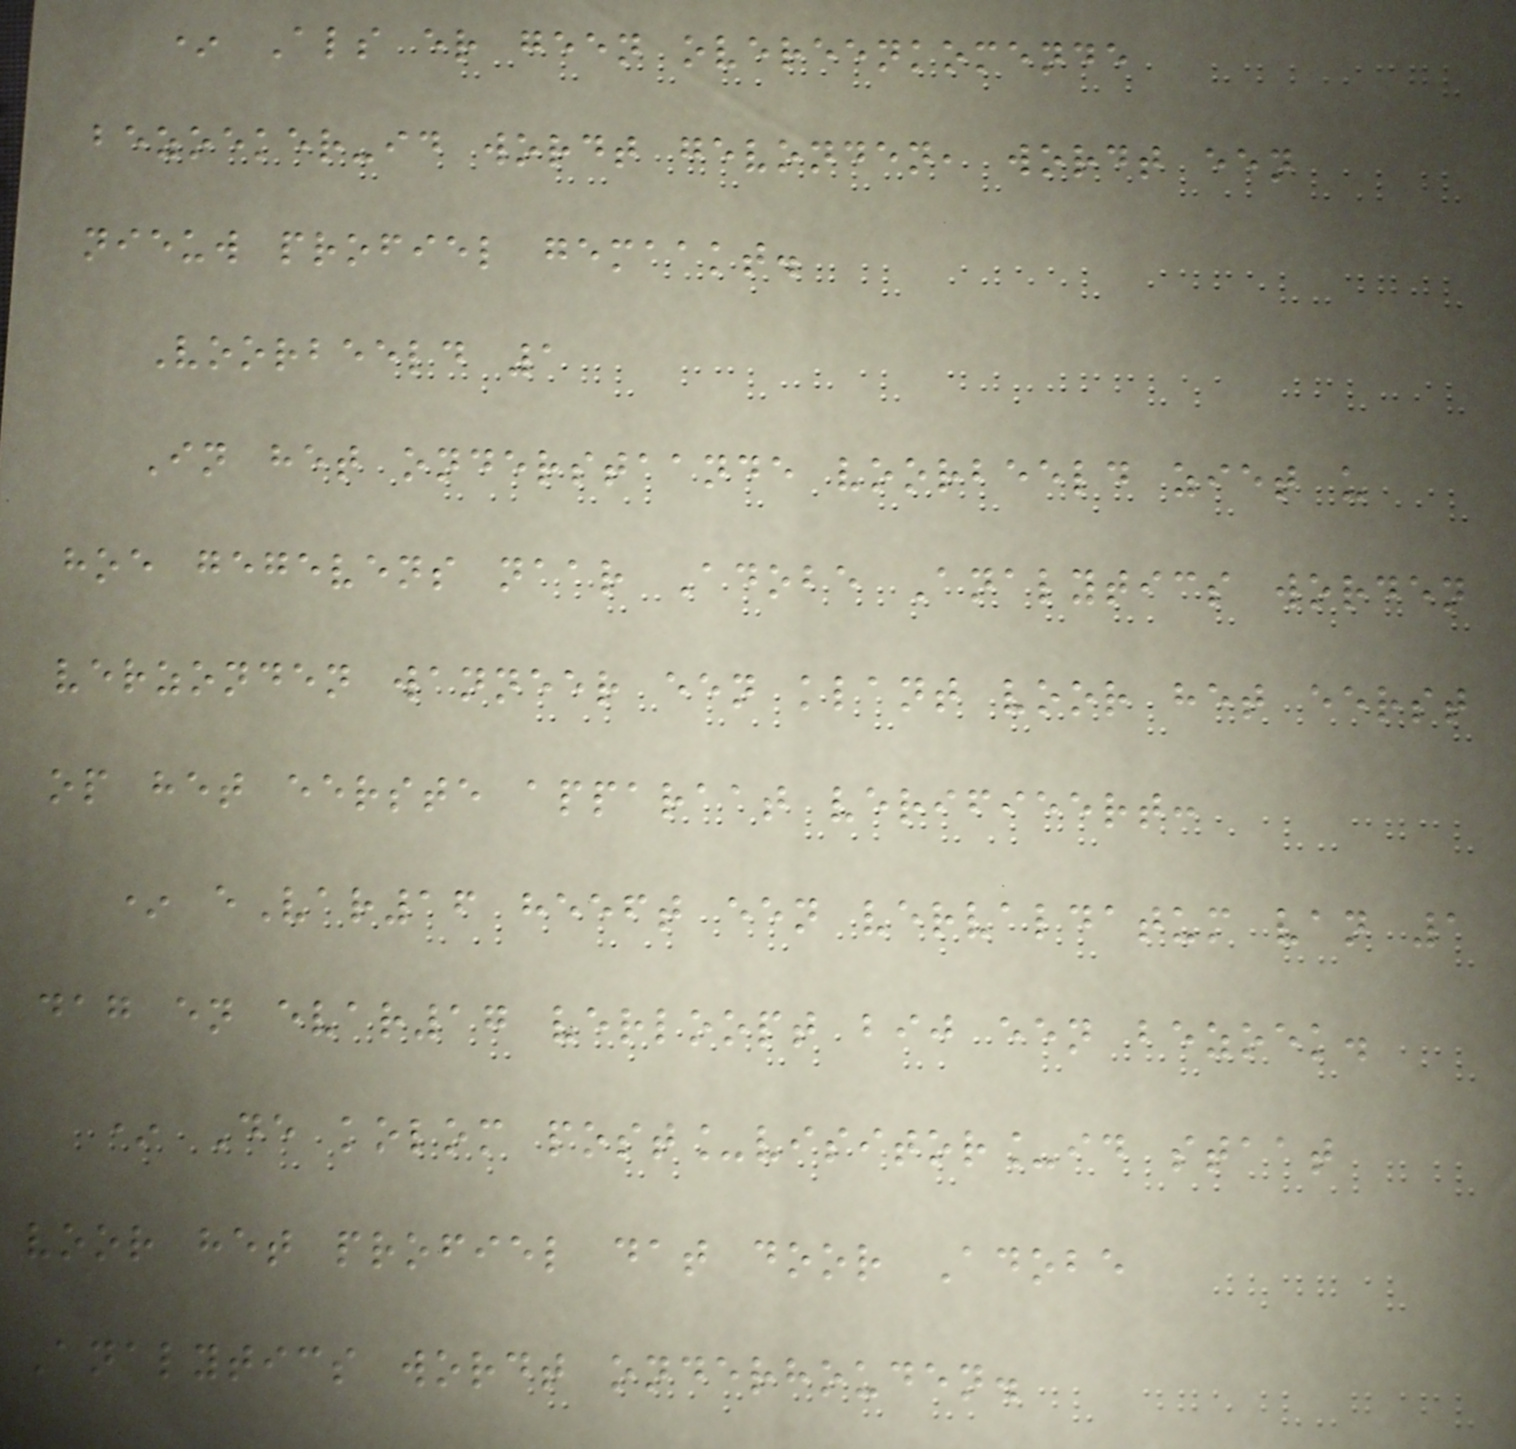* Als er geen overeenkomende
bezoeker-id wordt gevonden, wordt een
nieuw profiel gemaakt.
Voorbeeld 1
In het onderstaande voorbeeld ziet u
hoe gegevens naar Adobe Analytics worden
verzonden wanneer een klant voor het eerst
op het eerste apparaat verifieert:
* eVar16 heeft een vervaldatum van 1
dag en evar17 verloopt bij een bezoek.
* De kolom post_visitor_id staat
voor het profiel dat door Adobe
Analytics wordt onderhouden.
